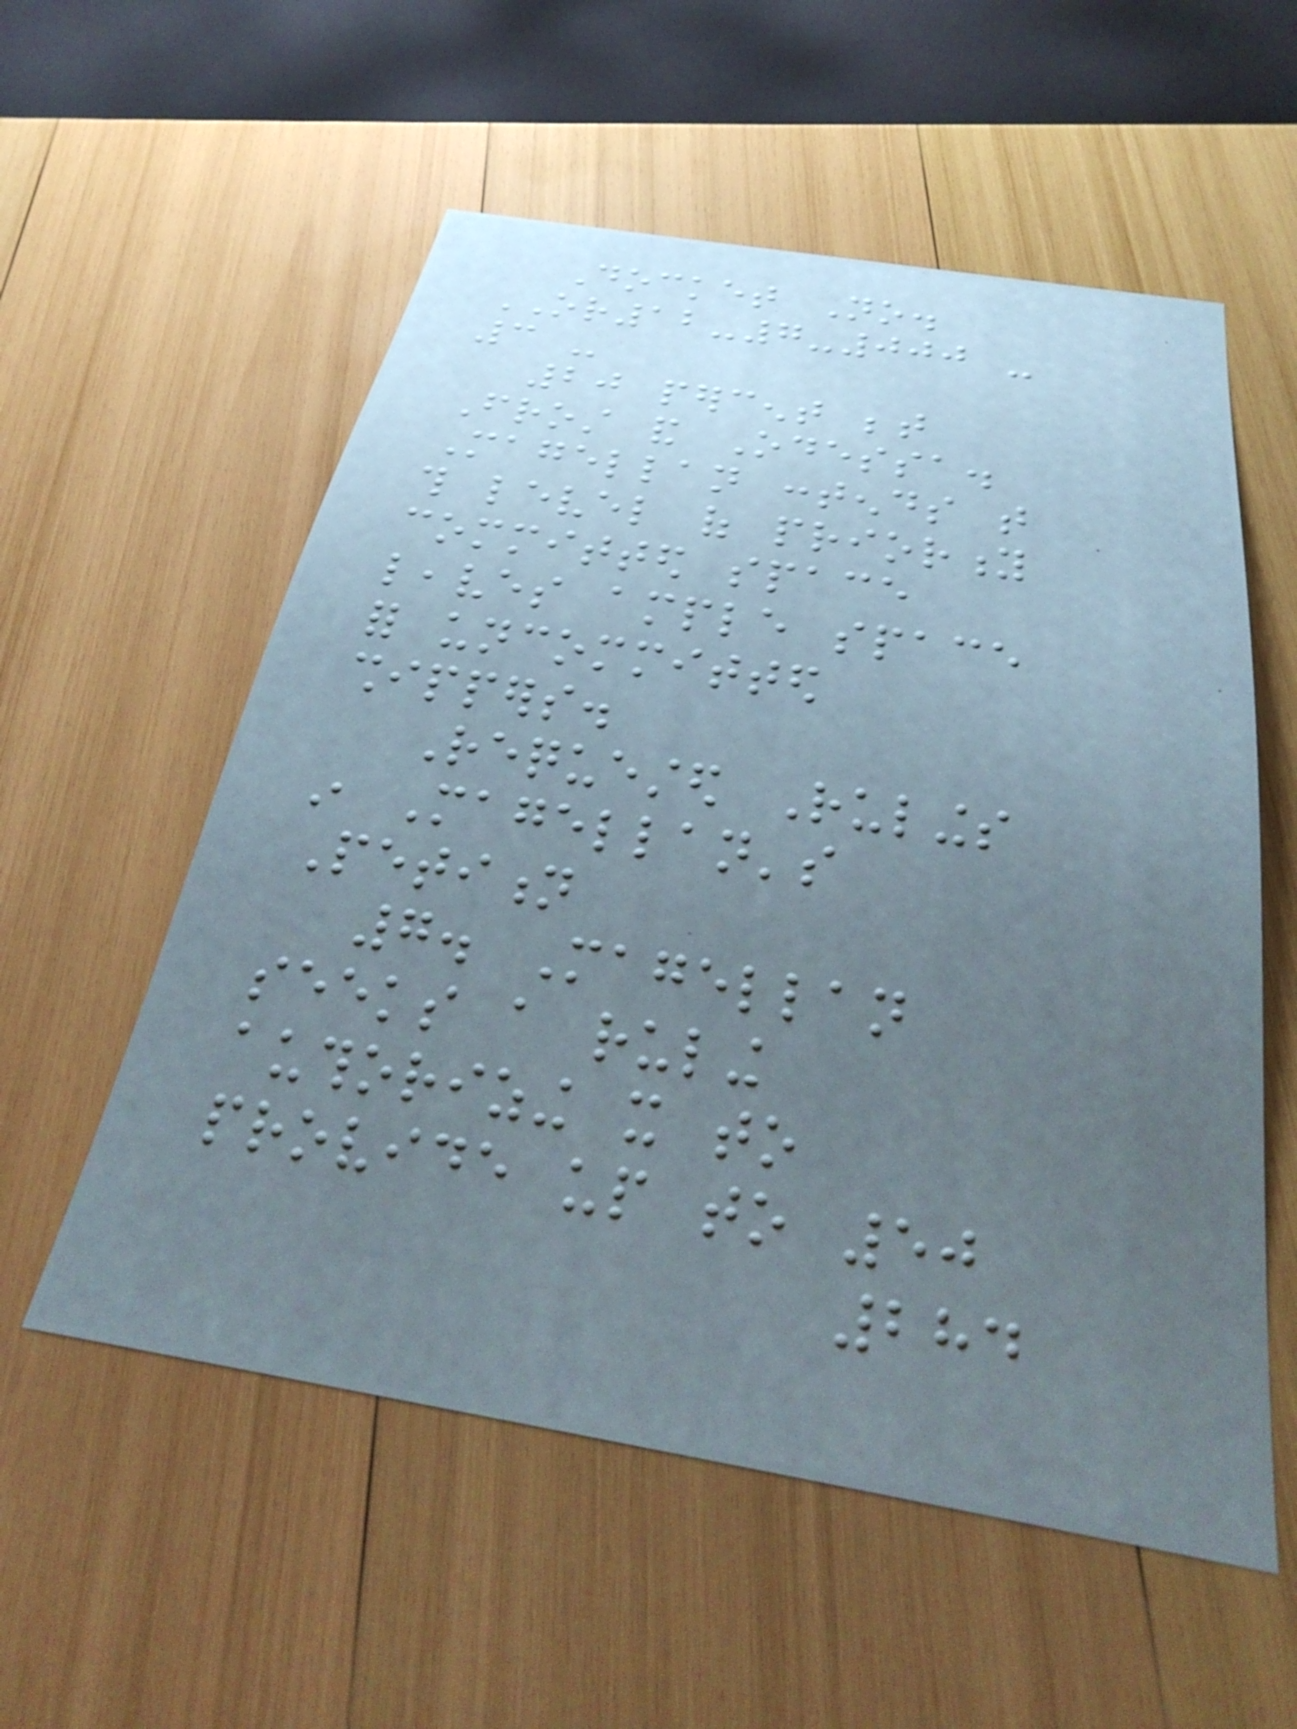Docket No.
OR12-7-000 -
3 -
20 percent between
Frost and Odessa.
Magellan contends that
this level of priority
committed space
leaves ample space
for uncommitted
shippers.
Requested Rulings
in Magellan's
Petition
7. Magellan
seeks a ruling
authorizing it to
provide up to 50
284
